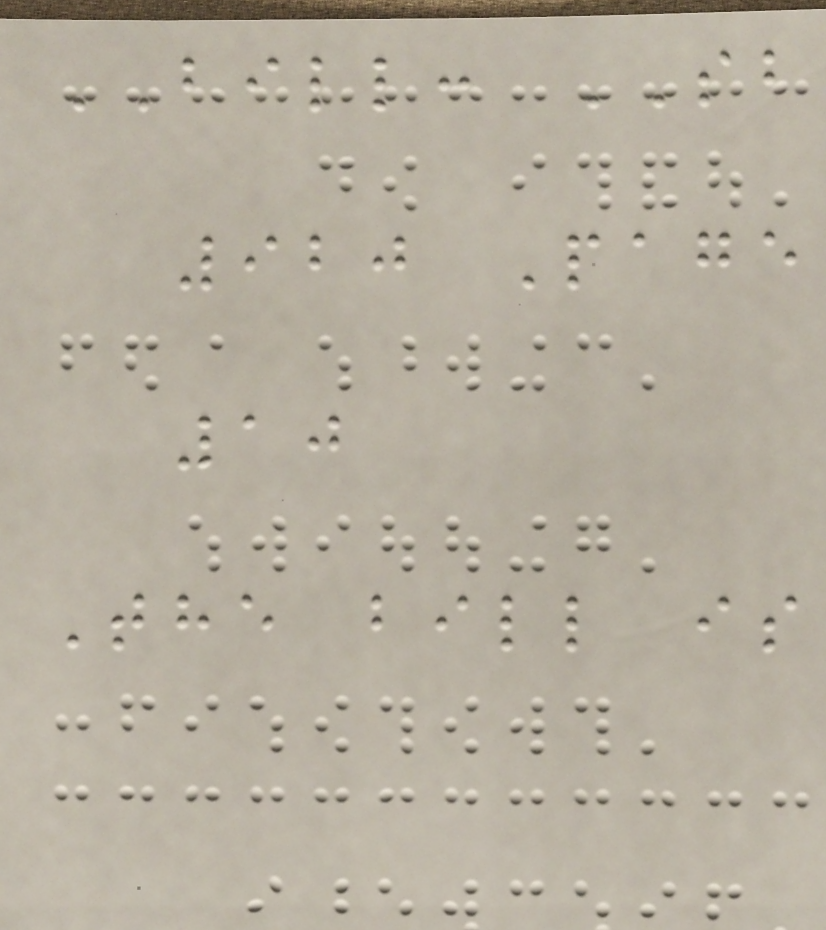BILL: SB
920 Page
10
The bill is
